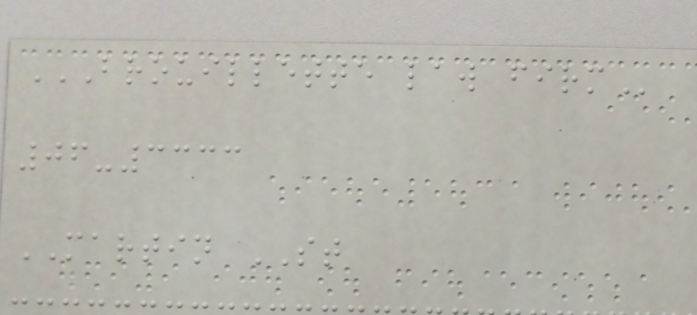BROUILLETTE LAW FIRM
06-3333
MARTIN ST
